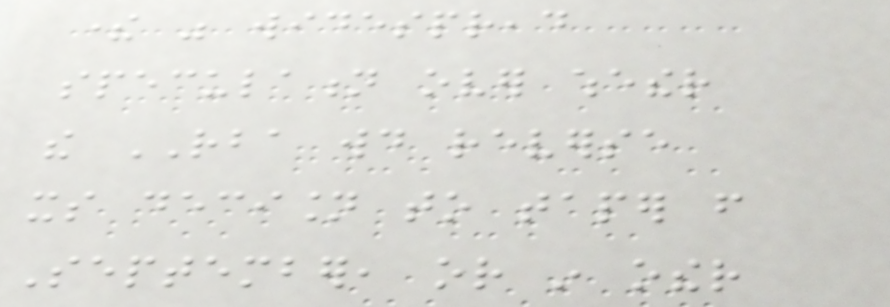there was widespread
speculation over whether
the RBA would reverse
its decision to taper from
September, or in other
